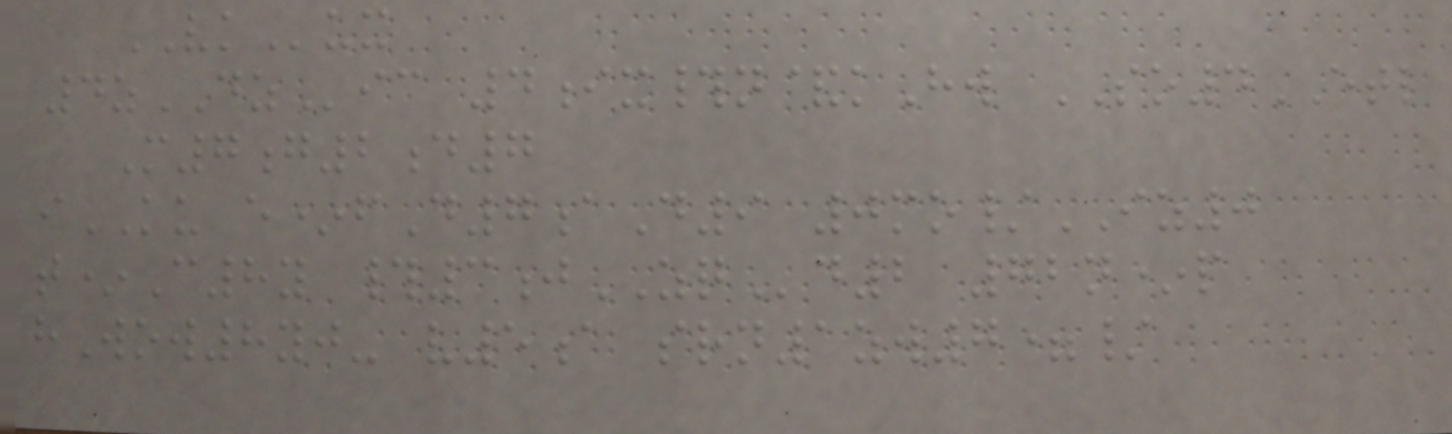VKux
4zDZic 4ix#n&kHw SO4ETL
M7g2d7
iKU e*fD7aD9 0mo/IZ0
t*C8y #3jZQd2 72n*p
hWow8yj- v5a srn1zw7=/
